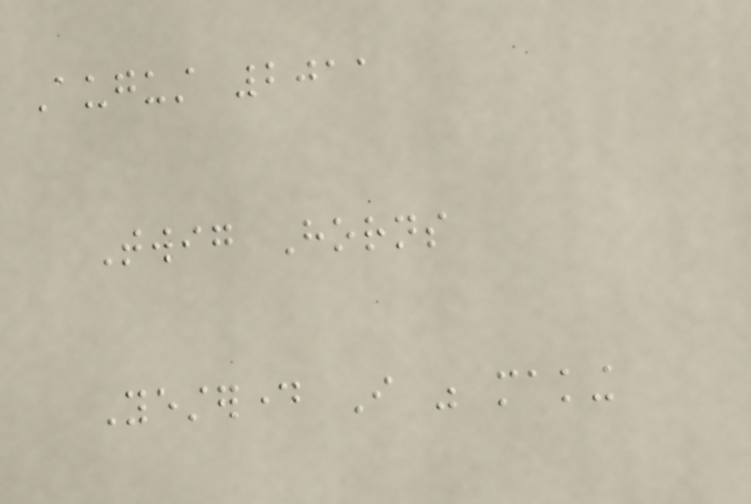August 2011
Twig Horns
Yesterday I was making
